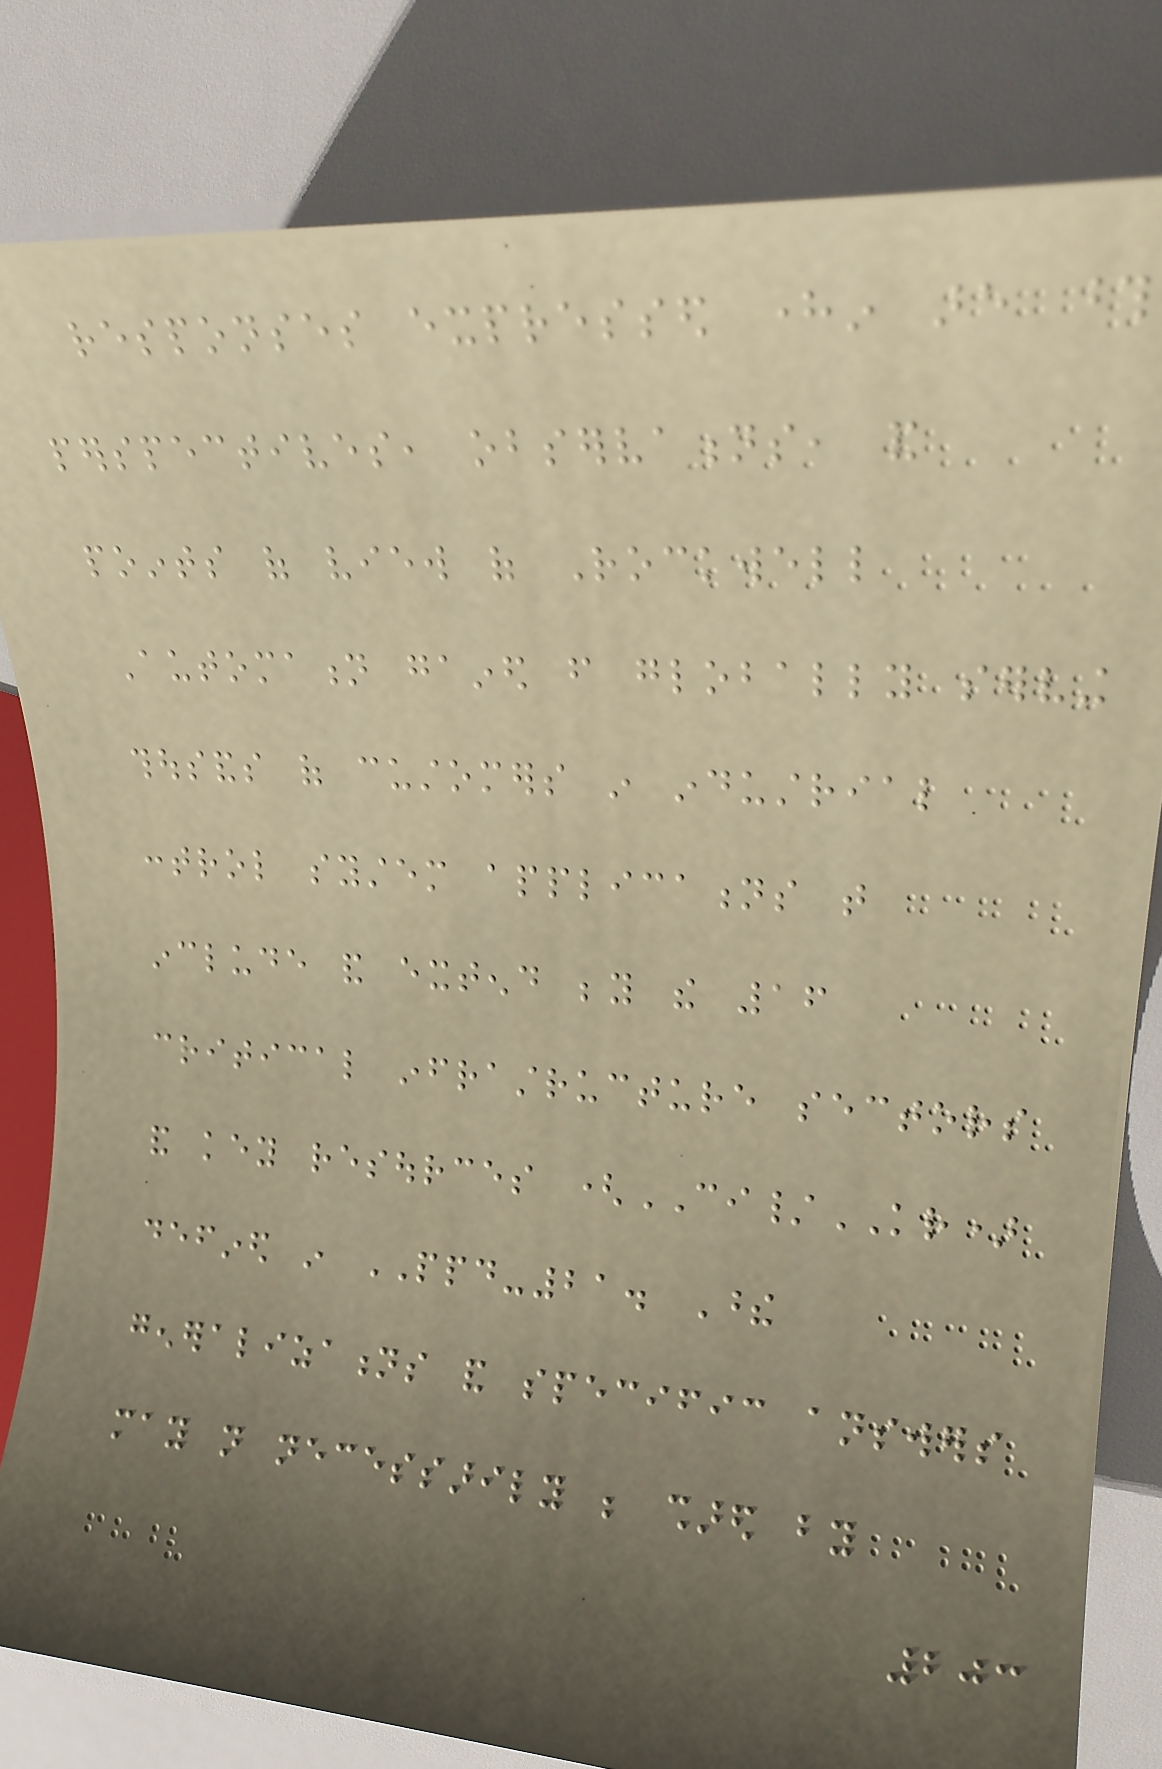responses expressed herein are those
perspectives, observations, and
points of view of Rockwell
Automation gained from globally serving
thousands of customers in industrial
control system applications that
include and extend beyond the 16
critical infrastructure sectors
and key resources (CI/KR)
defined in PPD-21. These
generalizations and specific answers
may not necessarily be shared by
203
